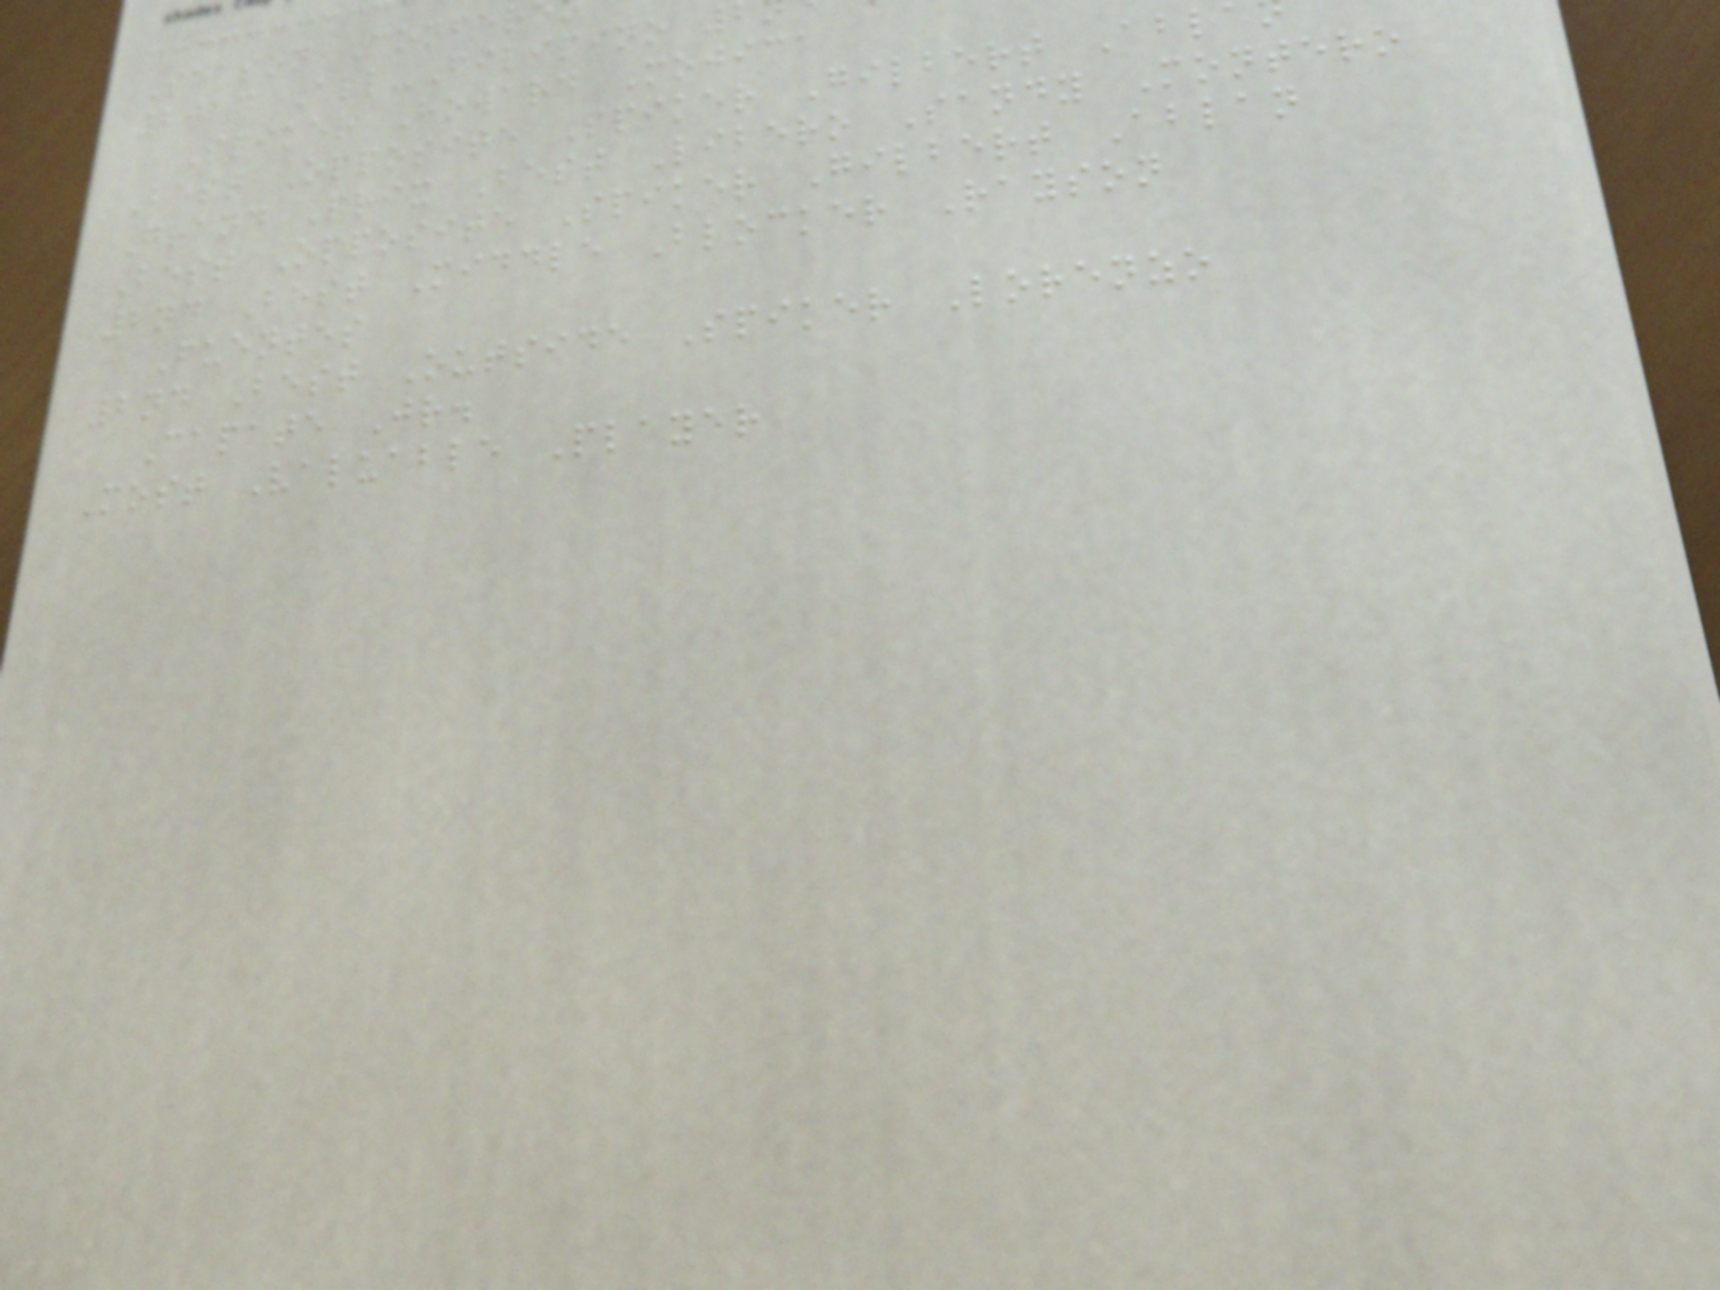Season Confer
2014 All-Filipino
Spiker Howard Mojica
Best Opposite Spiker Gilbert Abl
Grand Prix Best Libero Sandy Montero
Best Opposite Spiker Gilbert Ablan
2nd Best Middle Blocker Rayson
Fuentes
2nd Best Outside Spiker Lorenzo
Capate Jr.
Most Valuable Player
